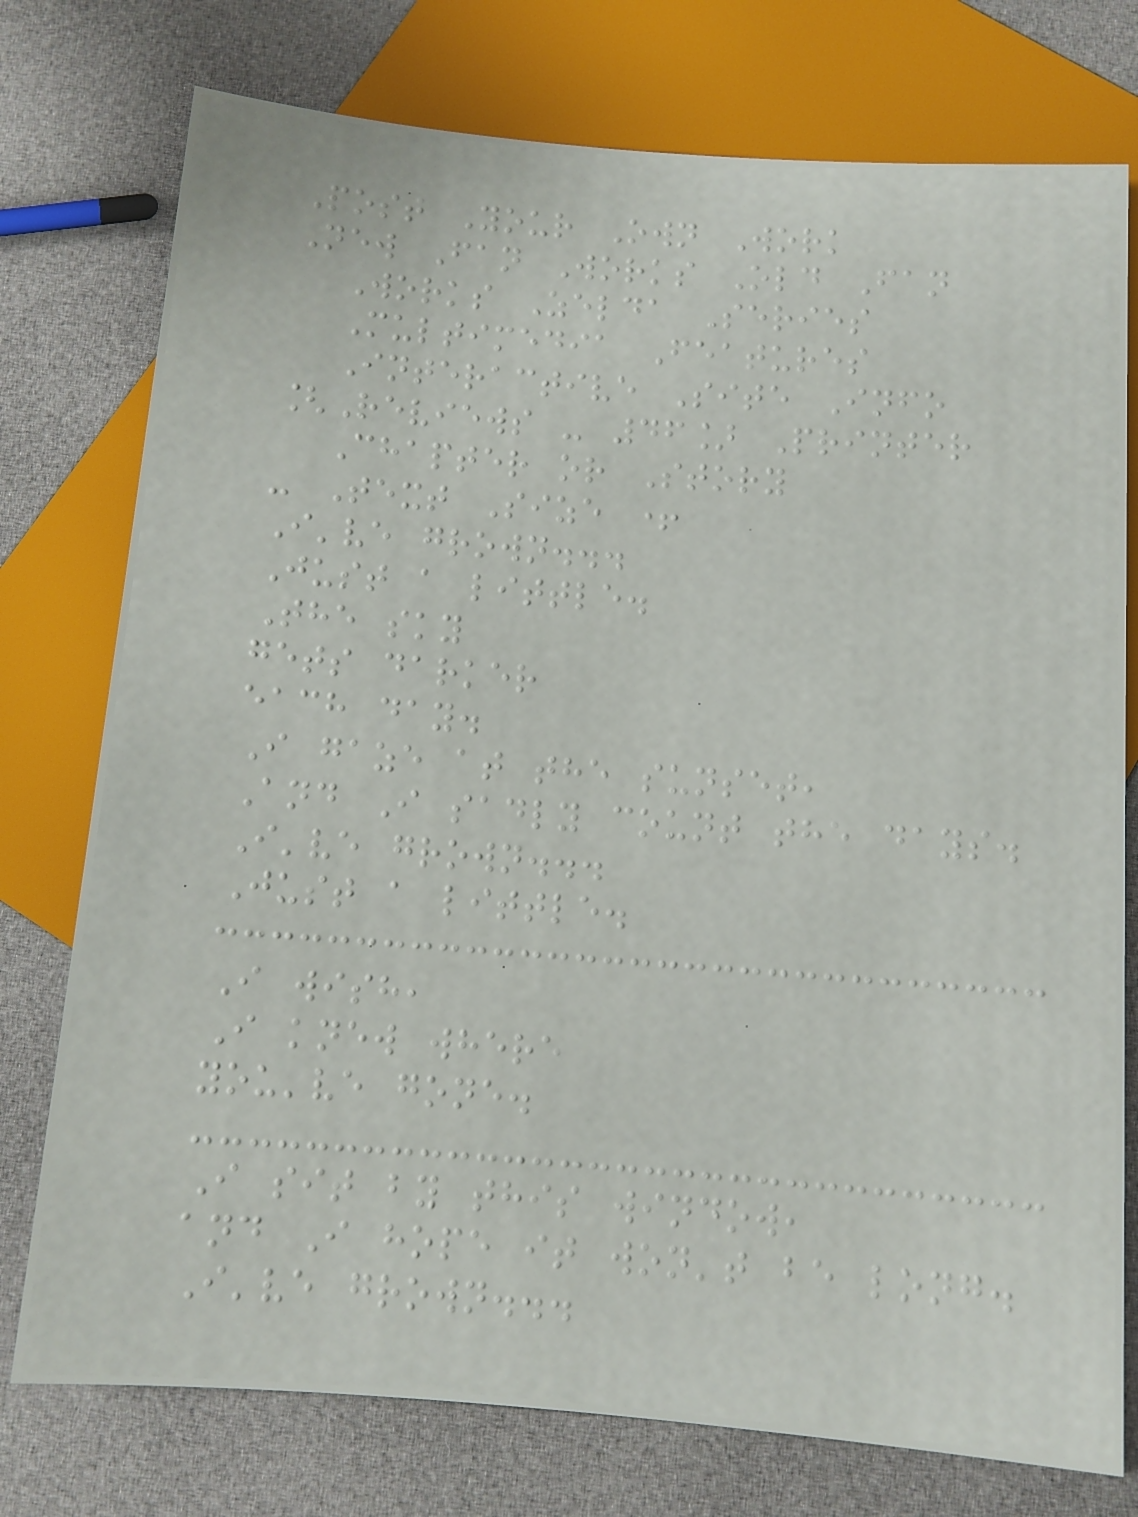Post Your Own Work
New Fan Works Old Fan
Works Zelda Series
Multimedia Features
Interactive Site Info
[Reviews - 46] Printer
Chapter or Story
- Text Size +
I've grown...
Just a little.
The sky
gets darker
each day.
I gaze at the sunset,
And I sadly count the days.
I've grown...
Just a little.
I wish,
I knew where
you've gone.
I sit by this window,
and I hope it won't be long.
I've grown...
